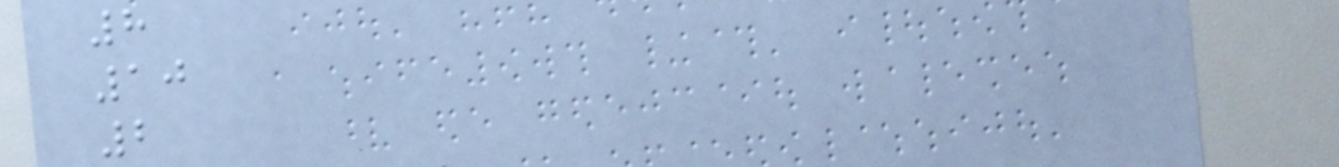8
10
2
